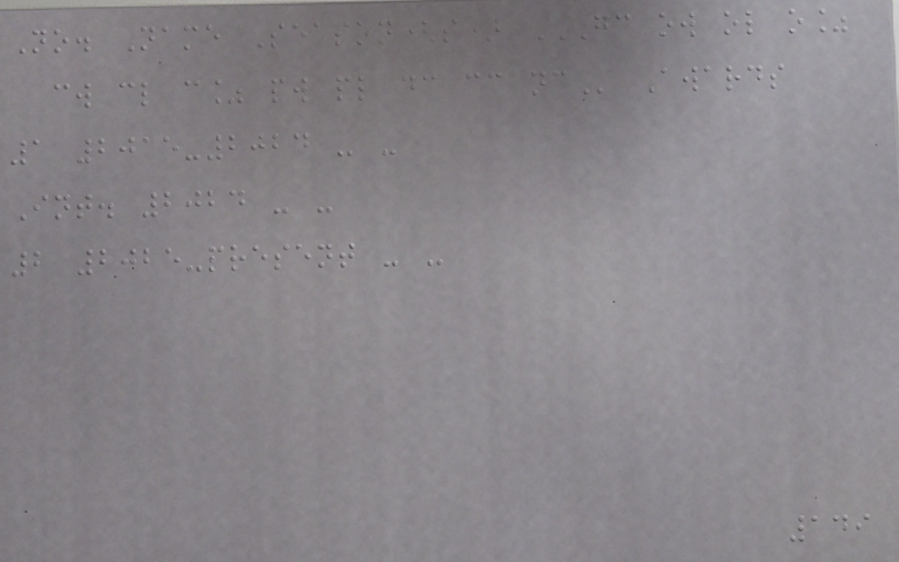No. Name Season(s) GC OW OL O%
CW CL C% PW PL DC CC NC Awards
1 2015-2024 - -
Int. 2024 - -
2 2025-present - -
149
